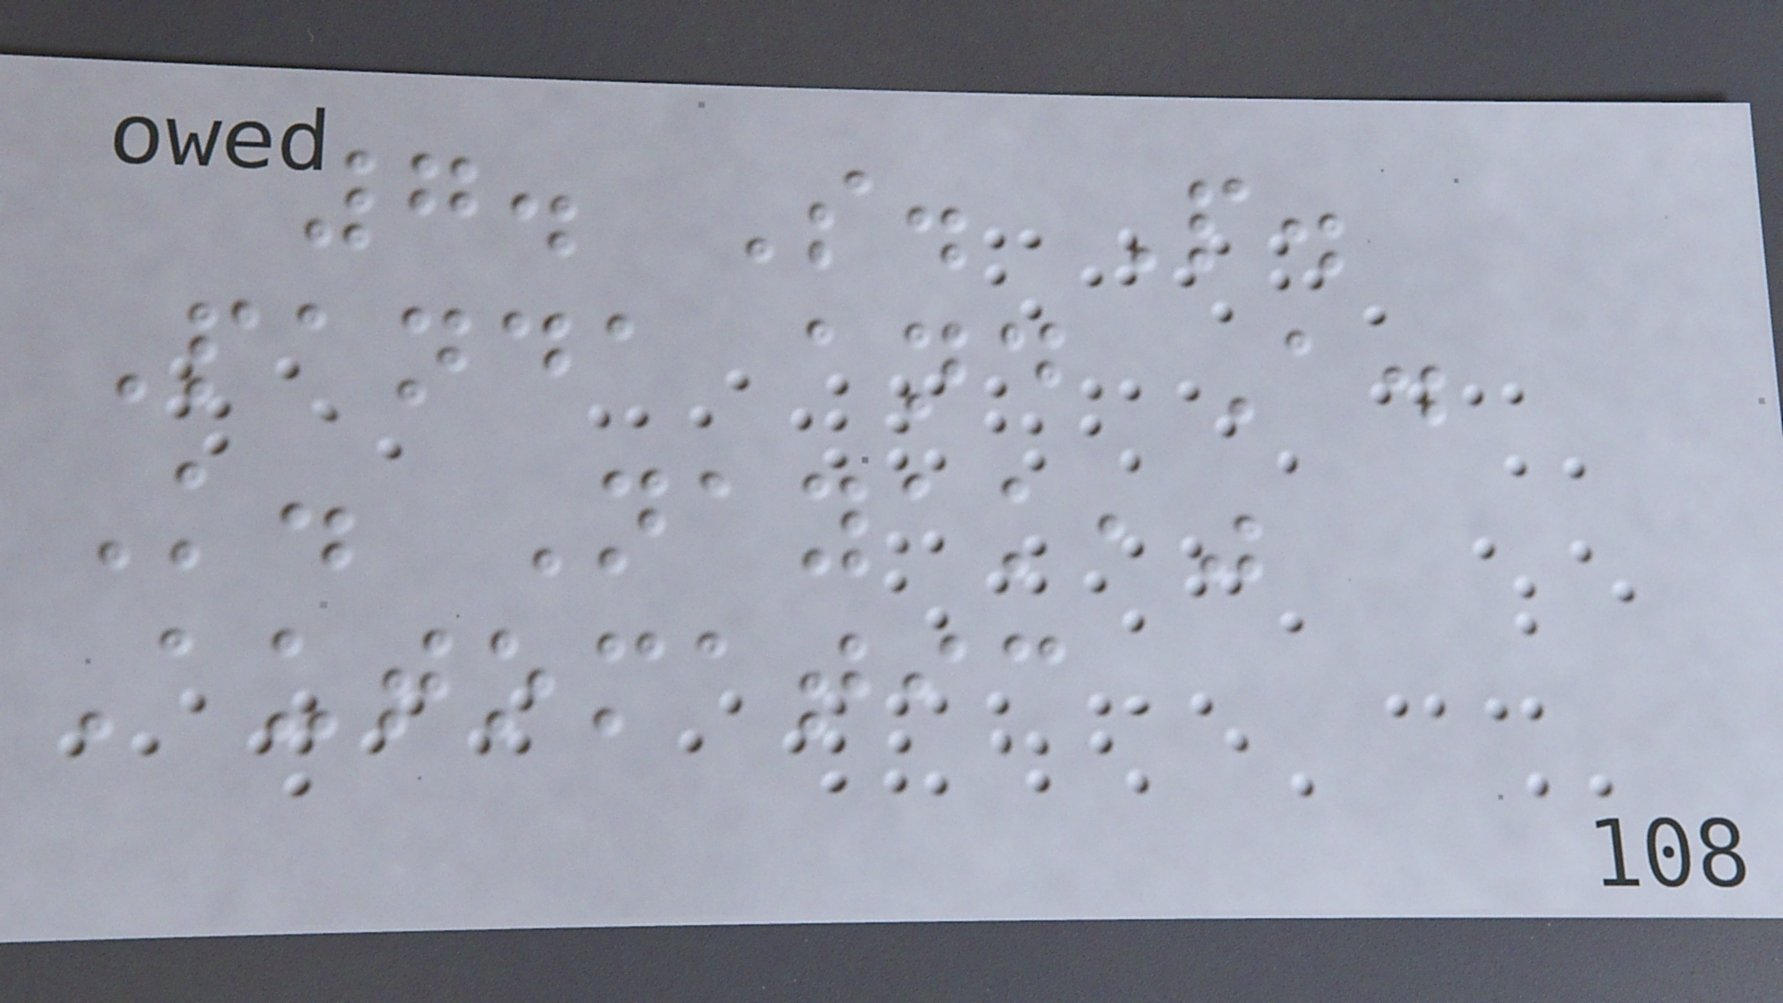7. S. P.
Panda and A.
K. Nayak,"
Automatic
